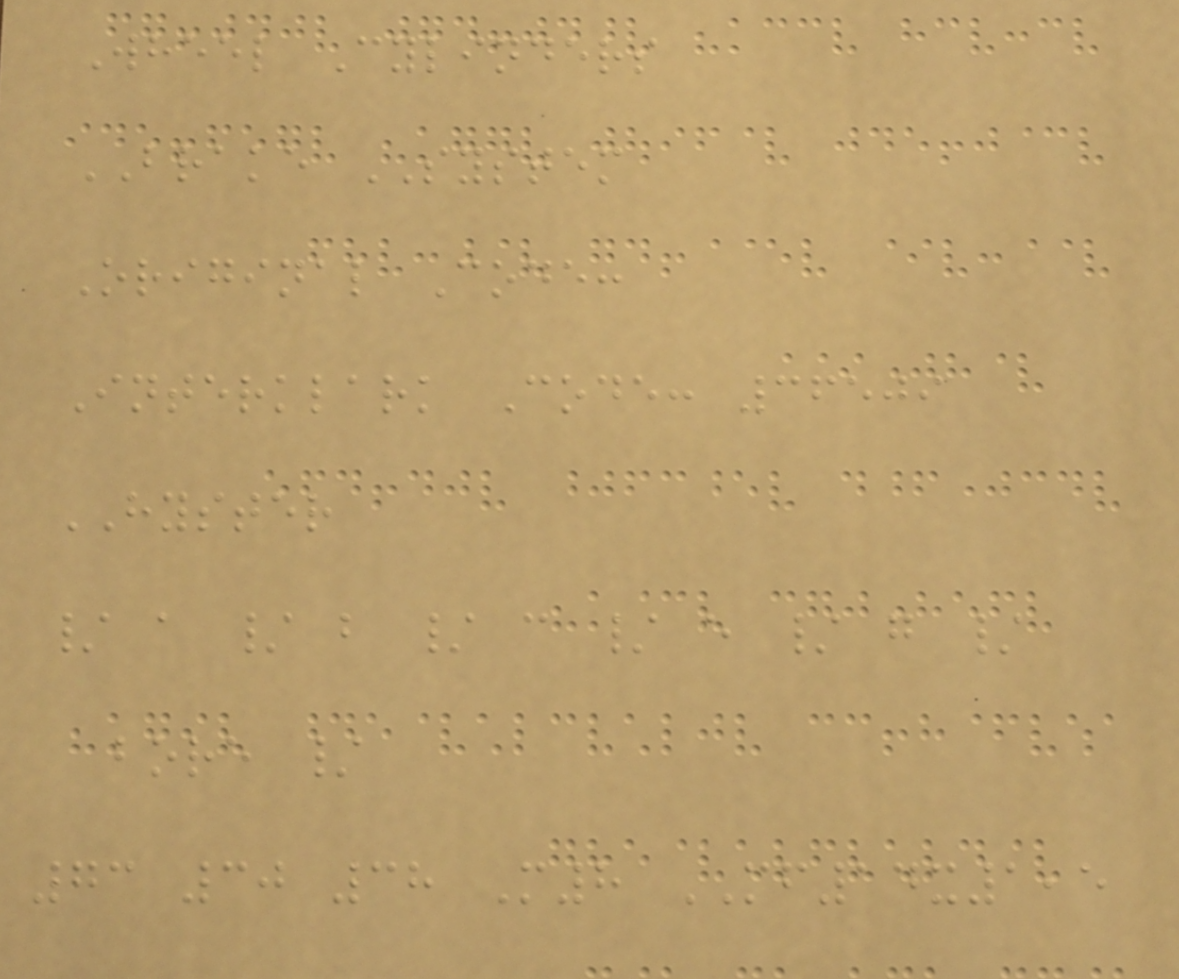Wheel Cylinders
BRAKE SYSTEM
Original Code:
Interklark Code: 36509
HYSTER
/ a / b / c / e / g /
bore /
73 30 38 M8 MF14x1,5
